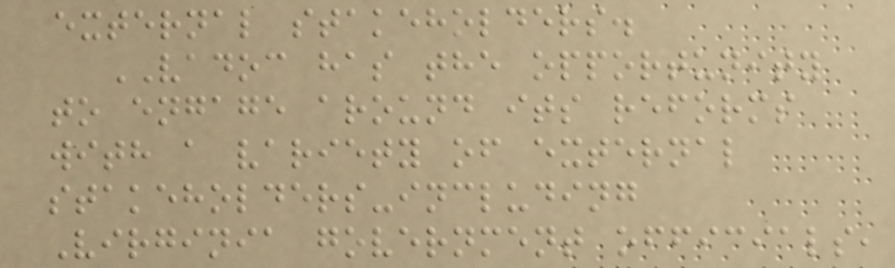external stakeholders.
VADOC has the opportunity
to engage around its reforms
with a variety of external
stakeholders-including
Virginia government officials,
